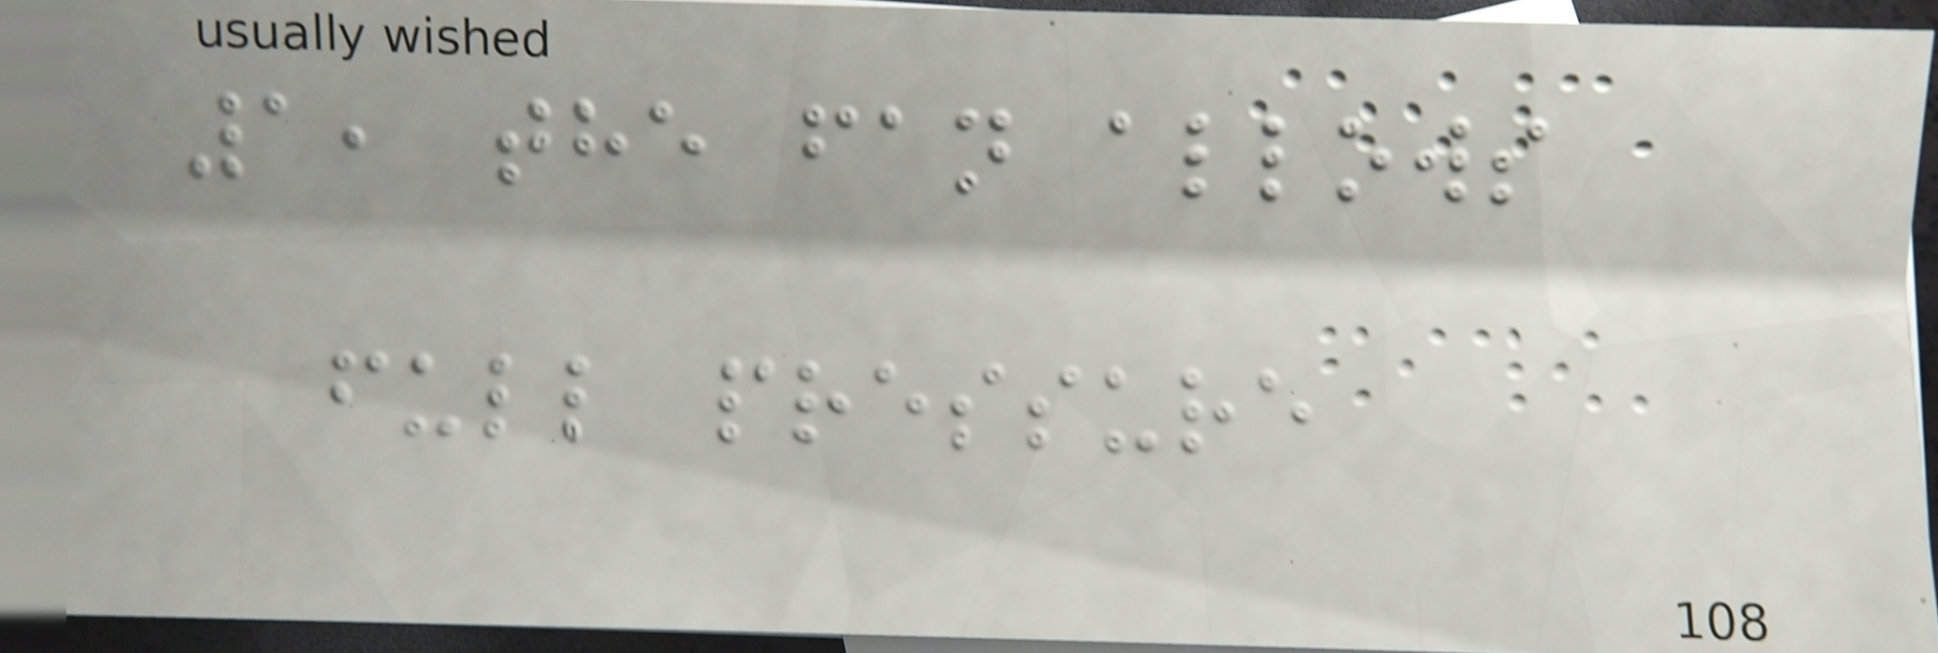1, the fan allows
full pressure
